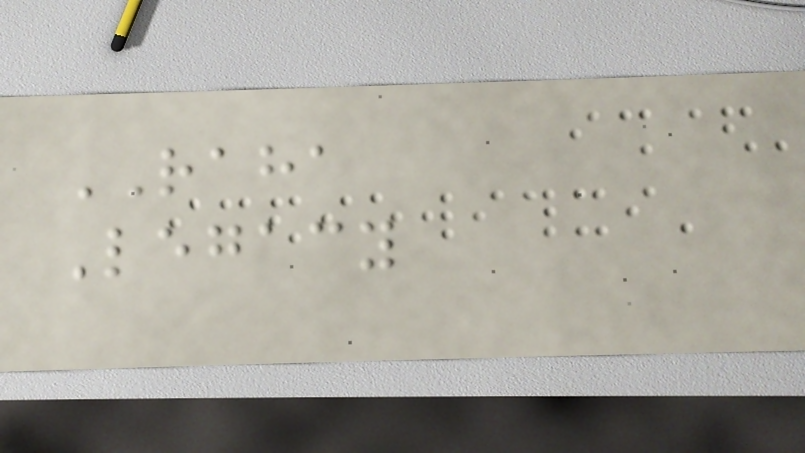RAHA
Legacy
